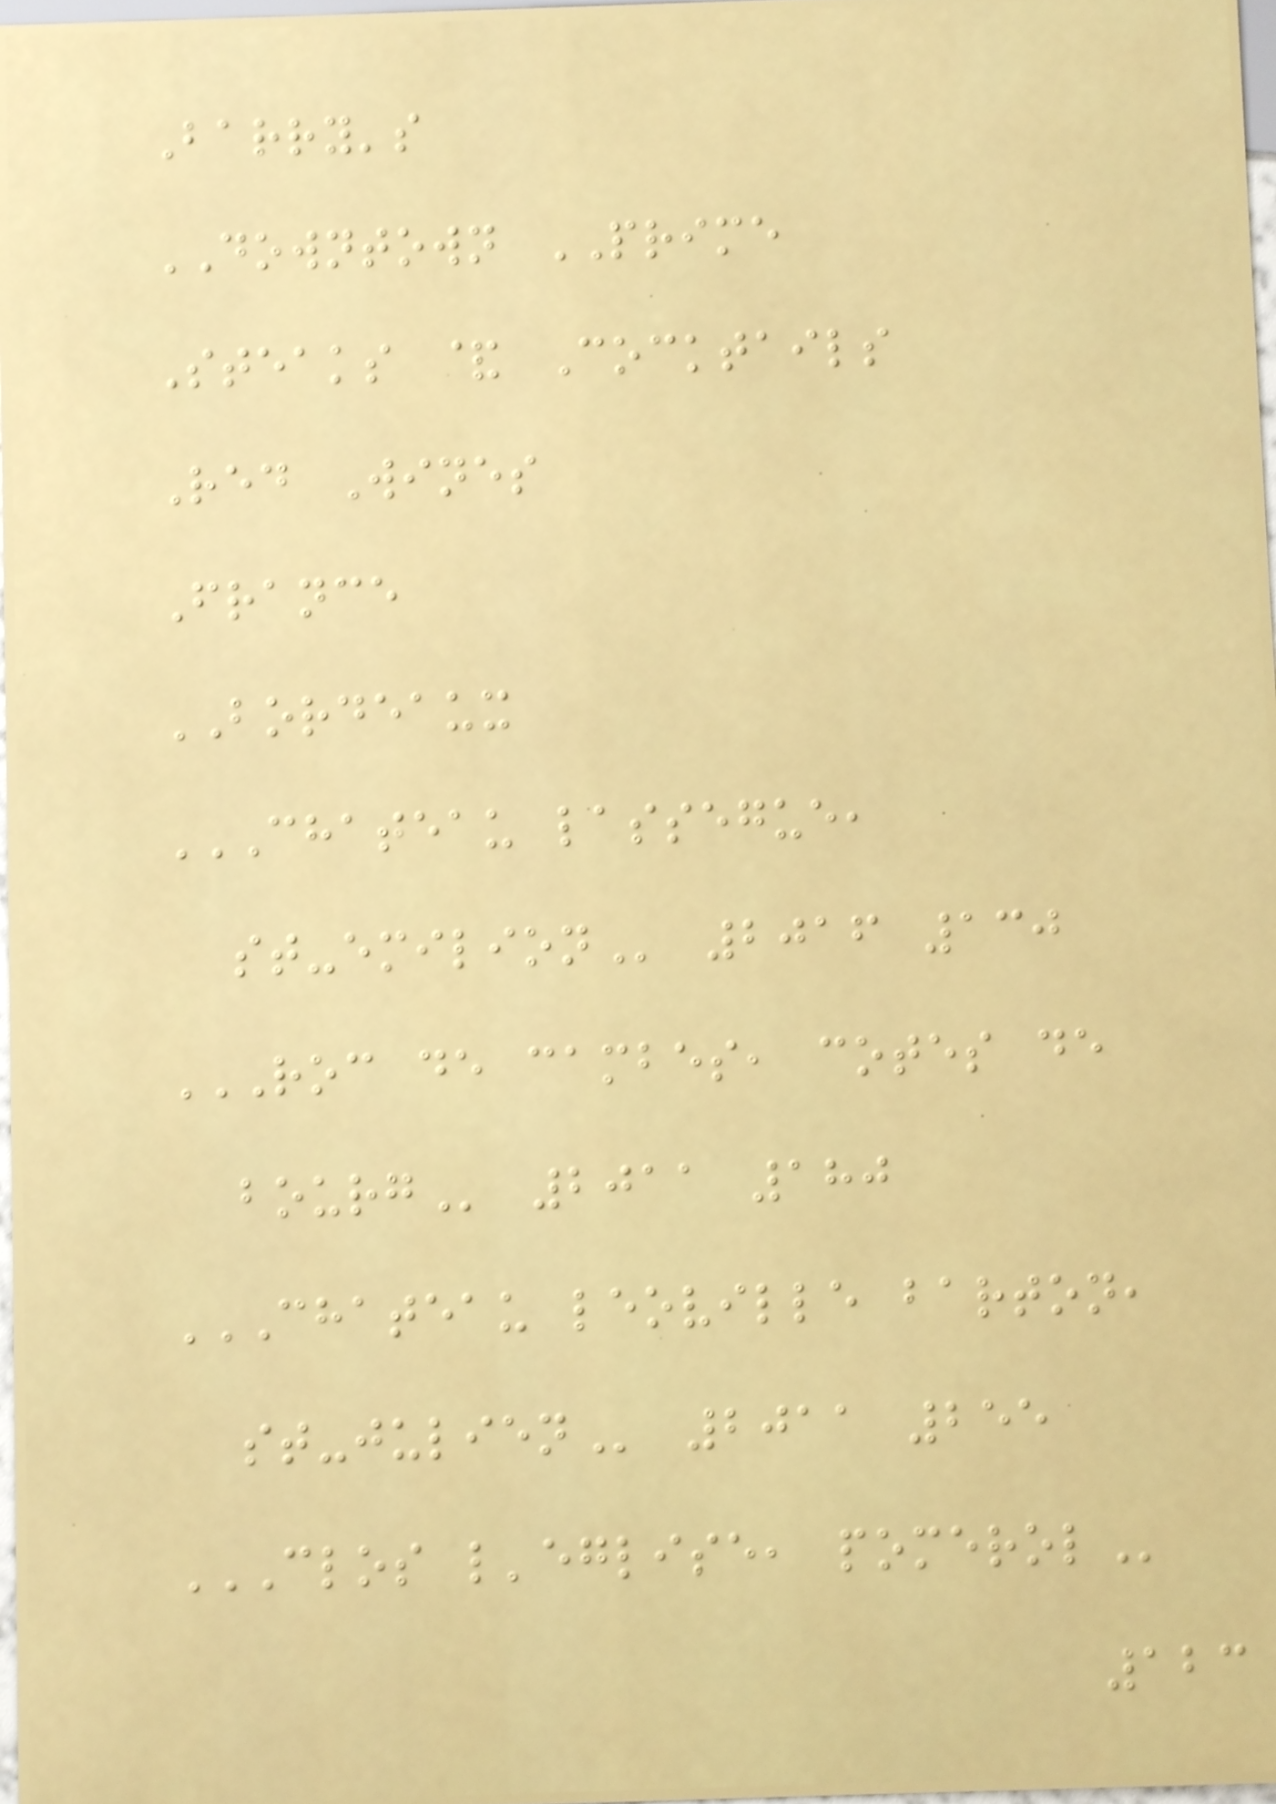Barry's
DOWNTOWN PRIME
Steaks & Cocktails
Red Wines
France
BORDEAUX
CHATEAU LASSEGUE,
ST-EMILION 2016 130
ROC DE CAMBES, COTES DE
BOURG 2011 180
CHATEAU LEOVILLE BARTON,
ST-JULIEN 2011 255
CLOS L'EGLISE, POMEROL
123
